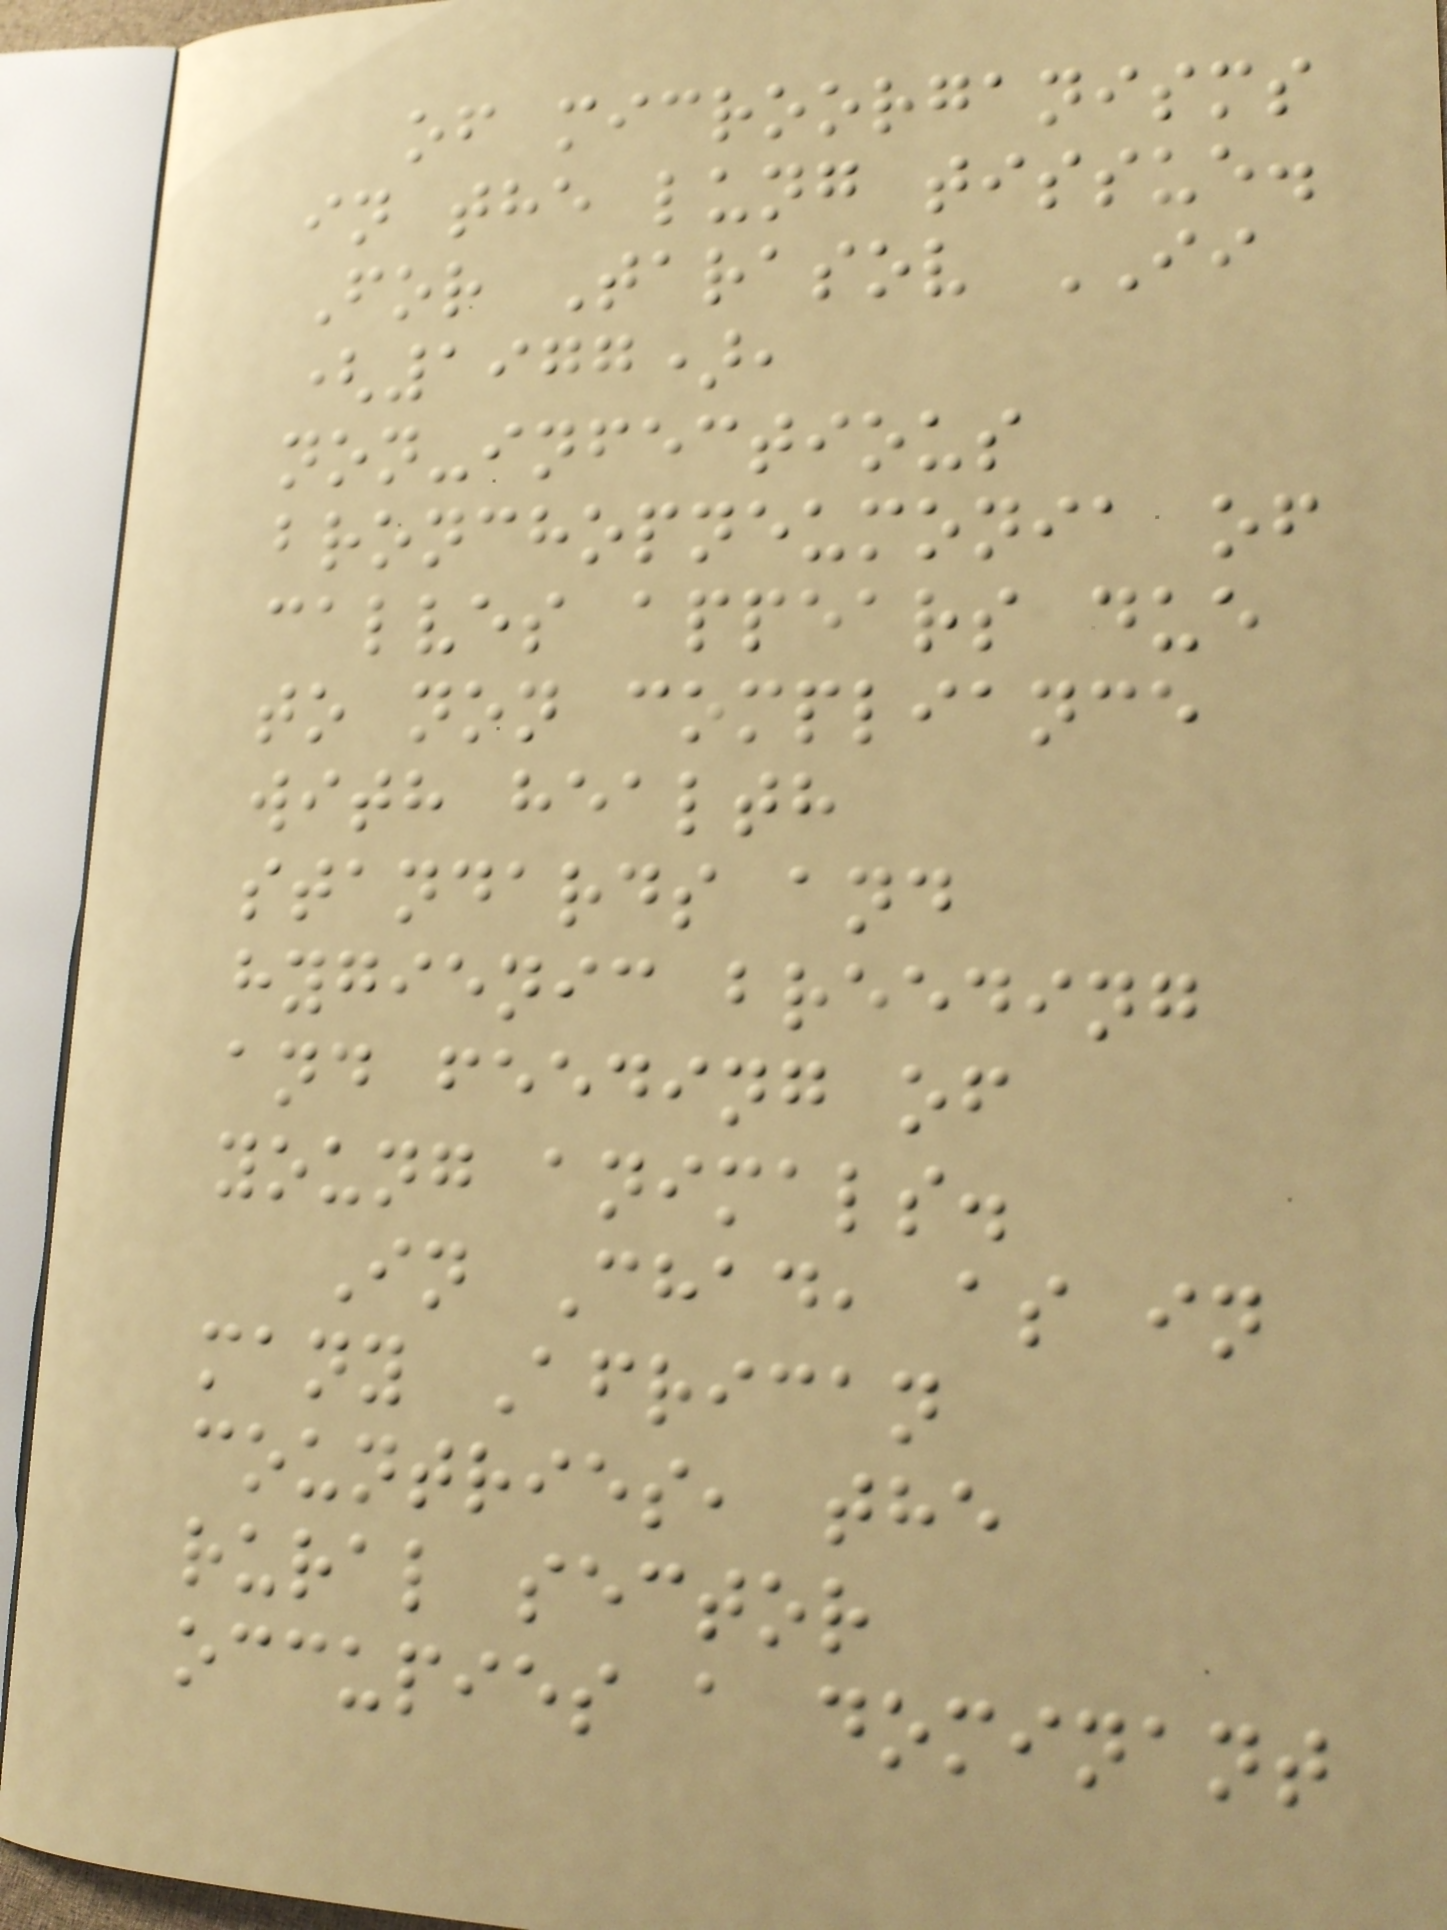of microorganisms
in the lung tissue.
For Tarasov II
(1977),
non-infectious
bronchopneumonia of
calves appears due
to non compliance
with health
standards and
hygienic breeding
and feeding of
young animals.
In Chad, as in
many African
countries, the
rural sector
occupies a dominant
